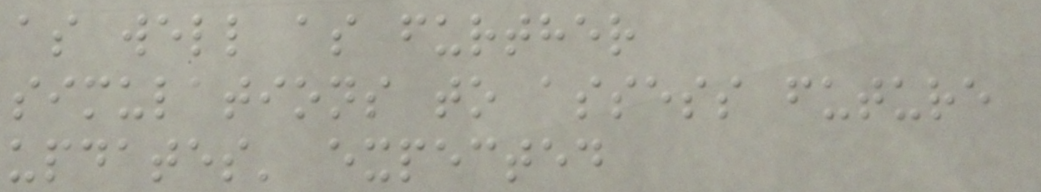as well as further
simulations to assess future
updates' expected
